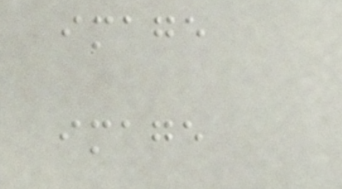image
image
